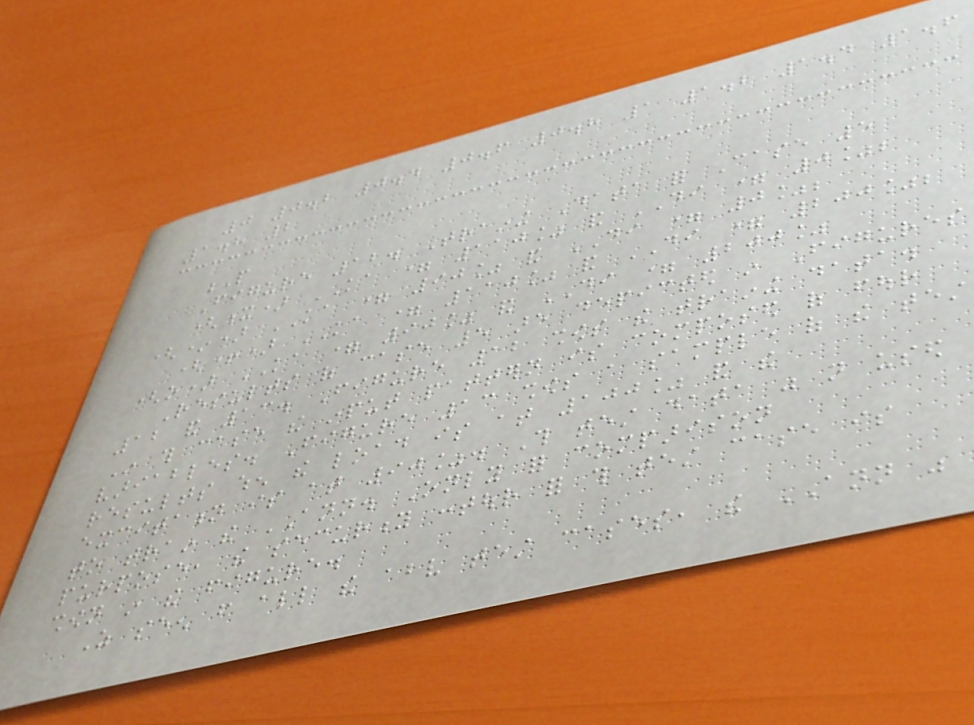0 0.2 0.4 0.6 0.8 1 1.2 1.4 1.6
1.8 2
P
Figure 12. Training Data for Case 5
(x) KA = 110% and DI = 0%;
(*) KA = 90% and DI = 0%;
(+) KA = 110% and DI = 200%;
(o) KA = 90% and DI = 200%
Results of case 5 are depicted in Figures
12 and 13. Figure 12 shows the training data.
In this case the input pattern is composed of four
variables. Figure 13 shows a sample of the test
results when the load is at 100% and the
excitation is at 90%. This test data was not used
to train the ANN. Only for comparison
purpose, the security contour for this test case is
shown in the figure.
As seen from all the above test cases, the ANN was
